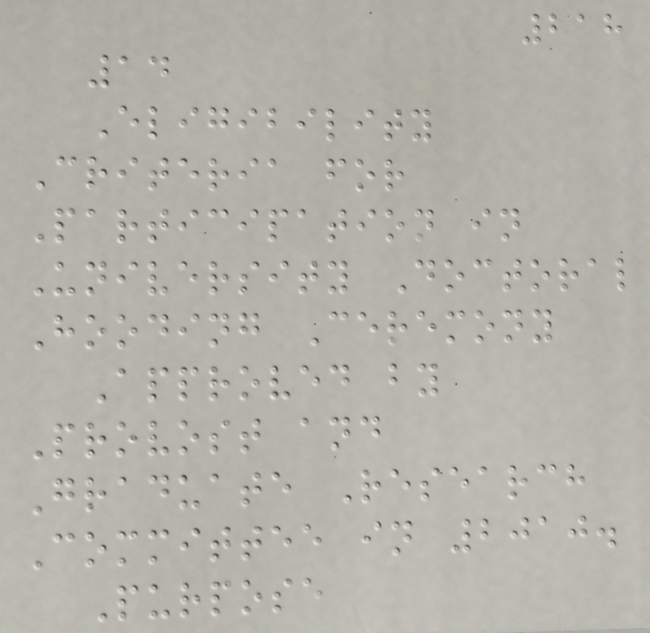218
14
Eligibility
Criteria for
Participation in
University Doctoral
Hooding Ceremony
Approved by
Provost and
Graduate Research
Committee in 2010.
Purpose
